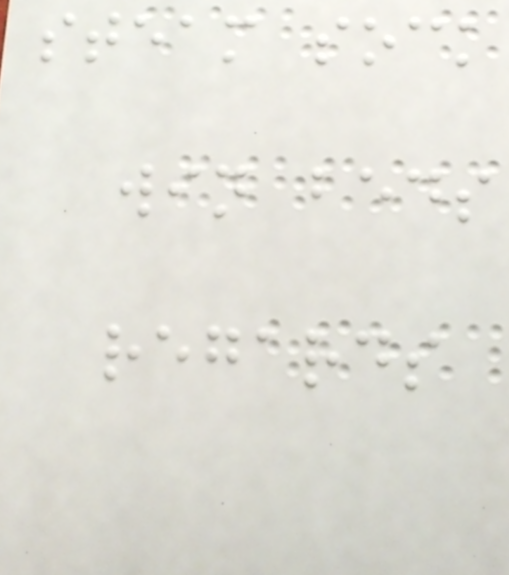steam sock
win beds
regards
